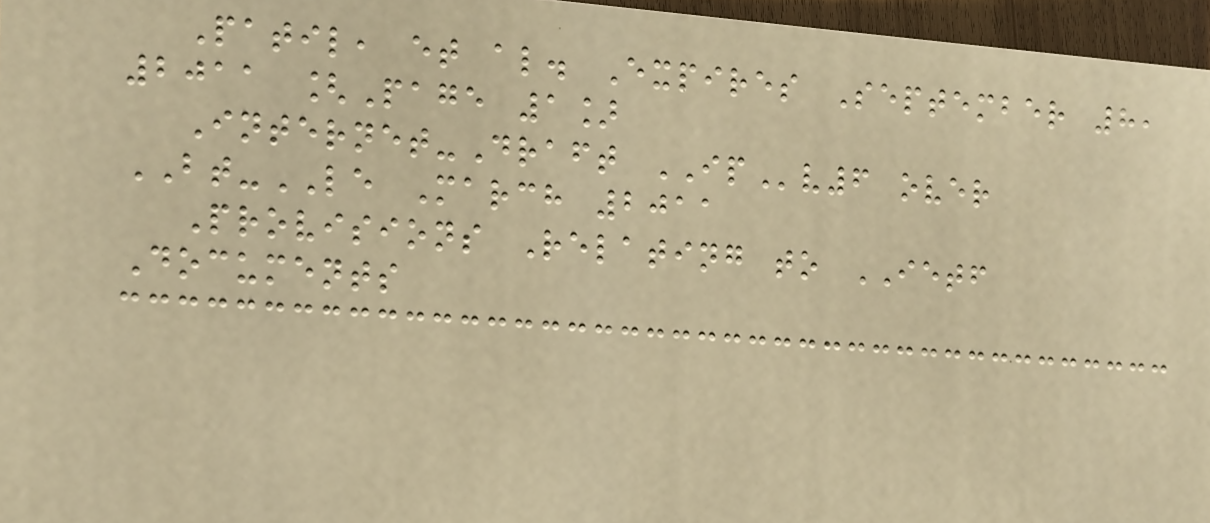Patil, et al. Expires September 8,
2011 [Page 1]
Internet-Draft IPv6 over
BT-LE March 2011
Provisions Relating to IETF
Documents
